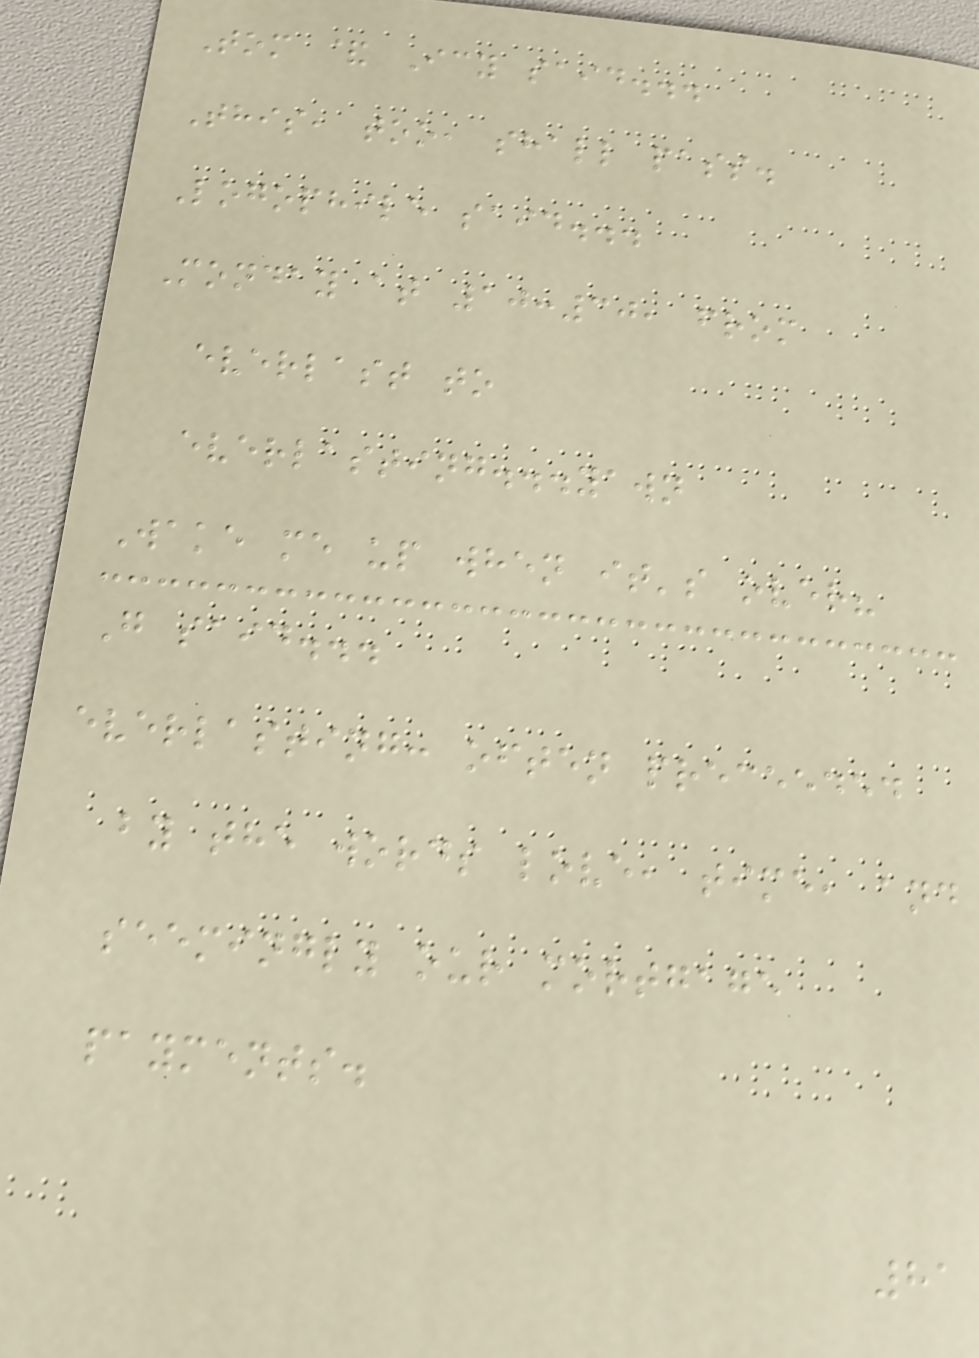Tom & Icy said...
This, too, shall pass.
Logophile said...
Monday at 10:30, from
everlast to
everlasting...yawn
Wake me up when it's over?
G said...
everlasting: often preceeded
by the words love, time, and
seemingly our mortgage
payments.
81
